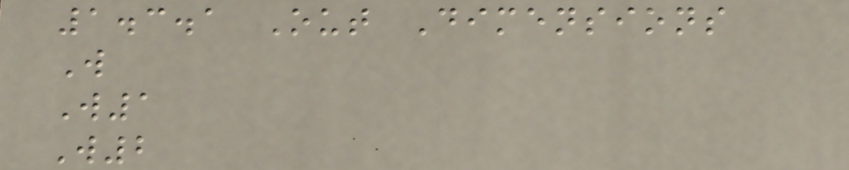1.3.1 Out Dimensions
W
W1
W2
